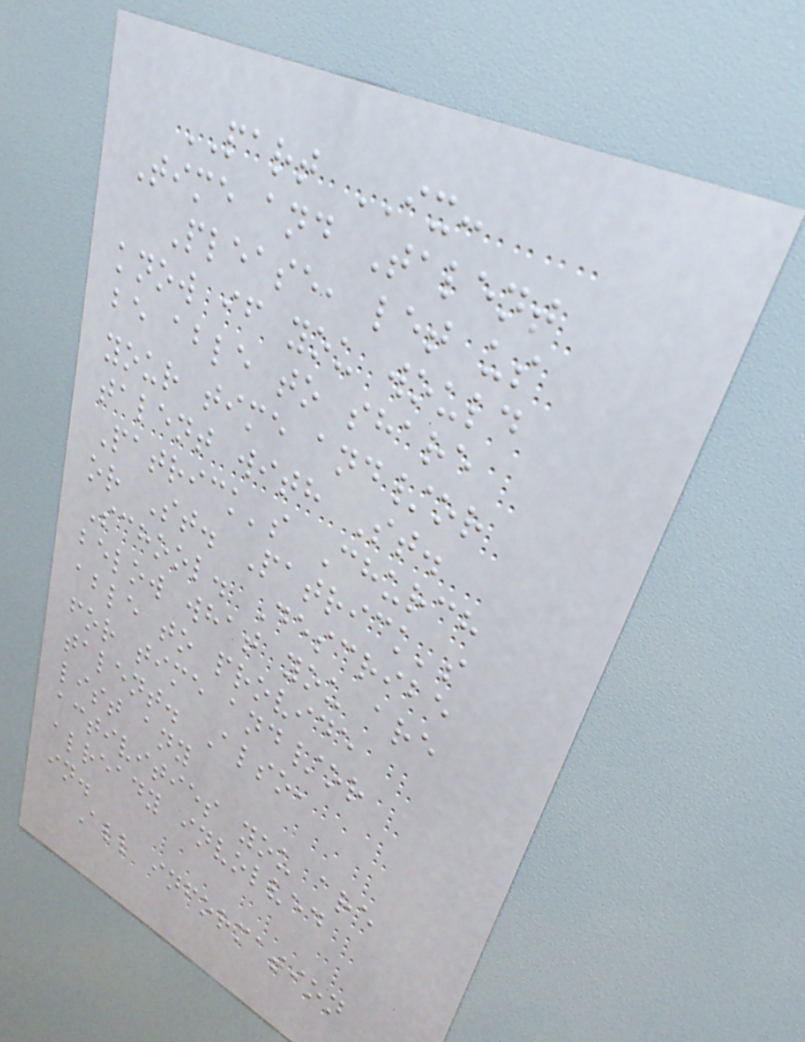PART IX:
Time and Talent
Please, let us
know if you would
be able to share
your time and/or
talent with St.
Patrick's Church
or St. Patrick's
School. Describe
below what you are
able to provide
for time and/or
talent. Also,
list any
activities you are
already involved
in.
All information
